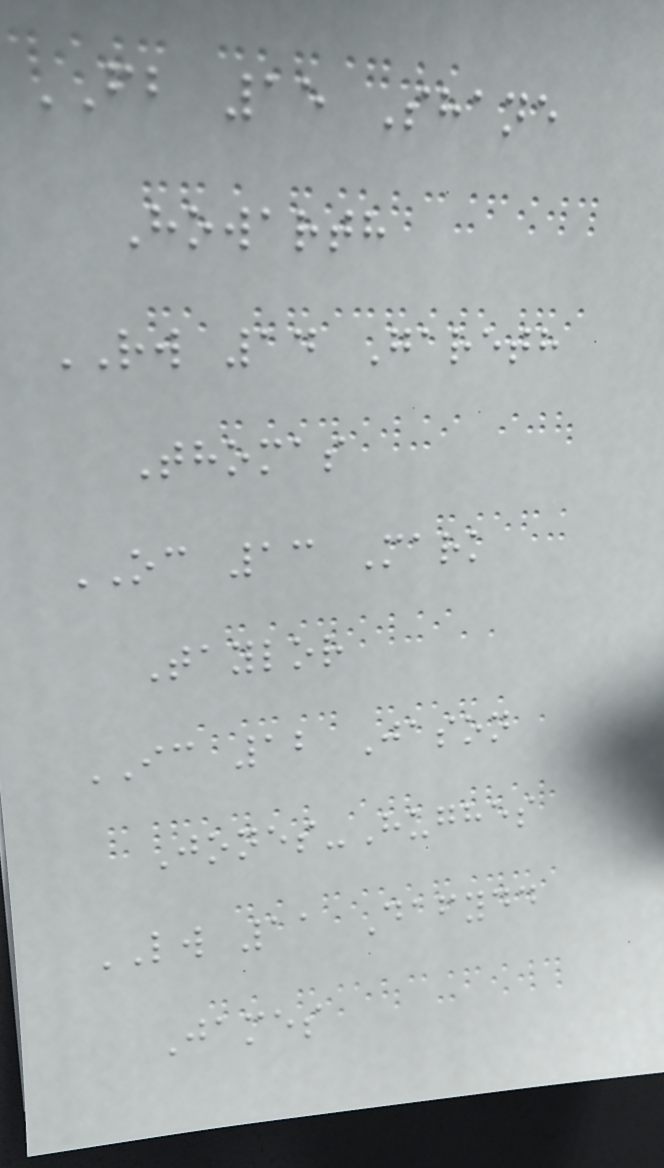FB 15 Shane
Howarth
RW 14 Gareth
Thomas
OC 13 Mark
Taylor
IC 12 Jason
Jones-Hughes
LW 11 Dafydd
James
